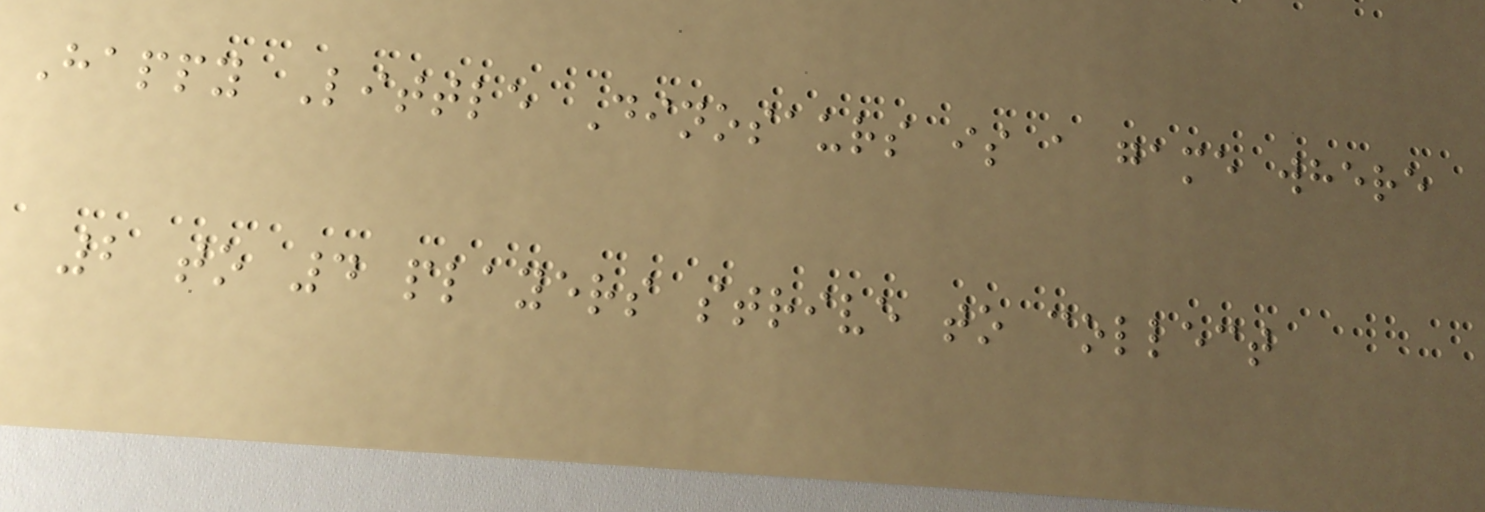Happy Little Dinosaurs is a game where
2 to 4 players strive to collect
